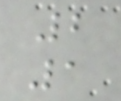2
1
